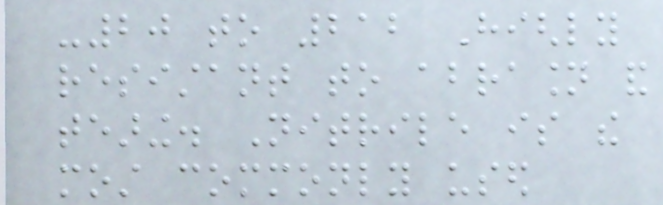-20 to 212 Highly
resistant to abrasion and
tearing. Nitrile is the
most commonly used
